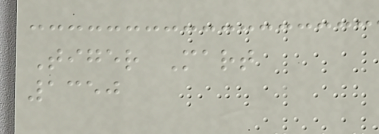Tiger Mart
1350
